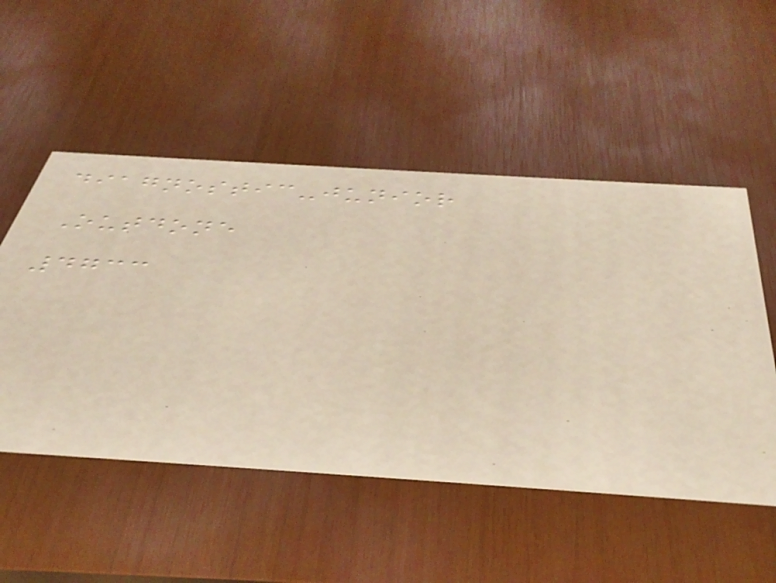diagnostic-junior
Outdone
4733
